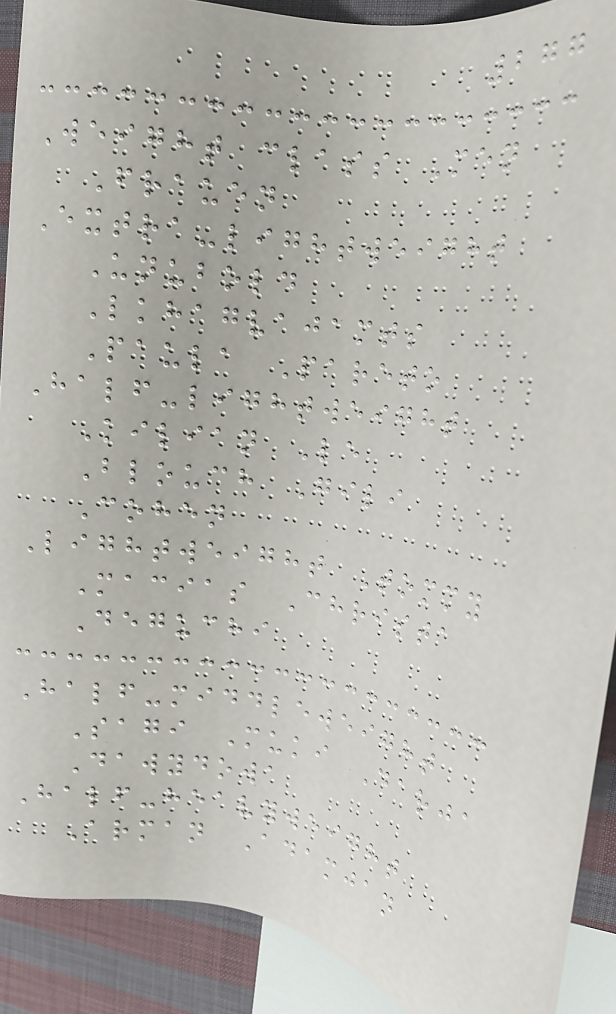277
Weight class Men
Frauen
Extra-lightweight
Unubold
Lkhagvajamts
Paula Pareto
Half-lightweight
Kilian Le
Blouch Gili
Cohen
Lightweight Tommy
Macias Christa
Deguchi
Half-middleweight
Sagi Muki Darja
Dawydowa
Half-heavyweight
Arman Adamjan
